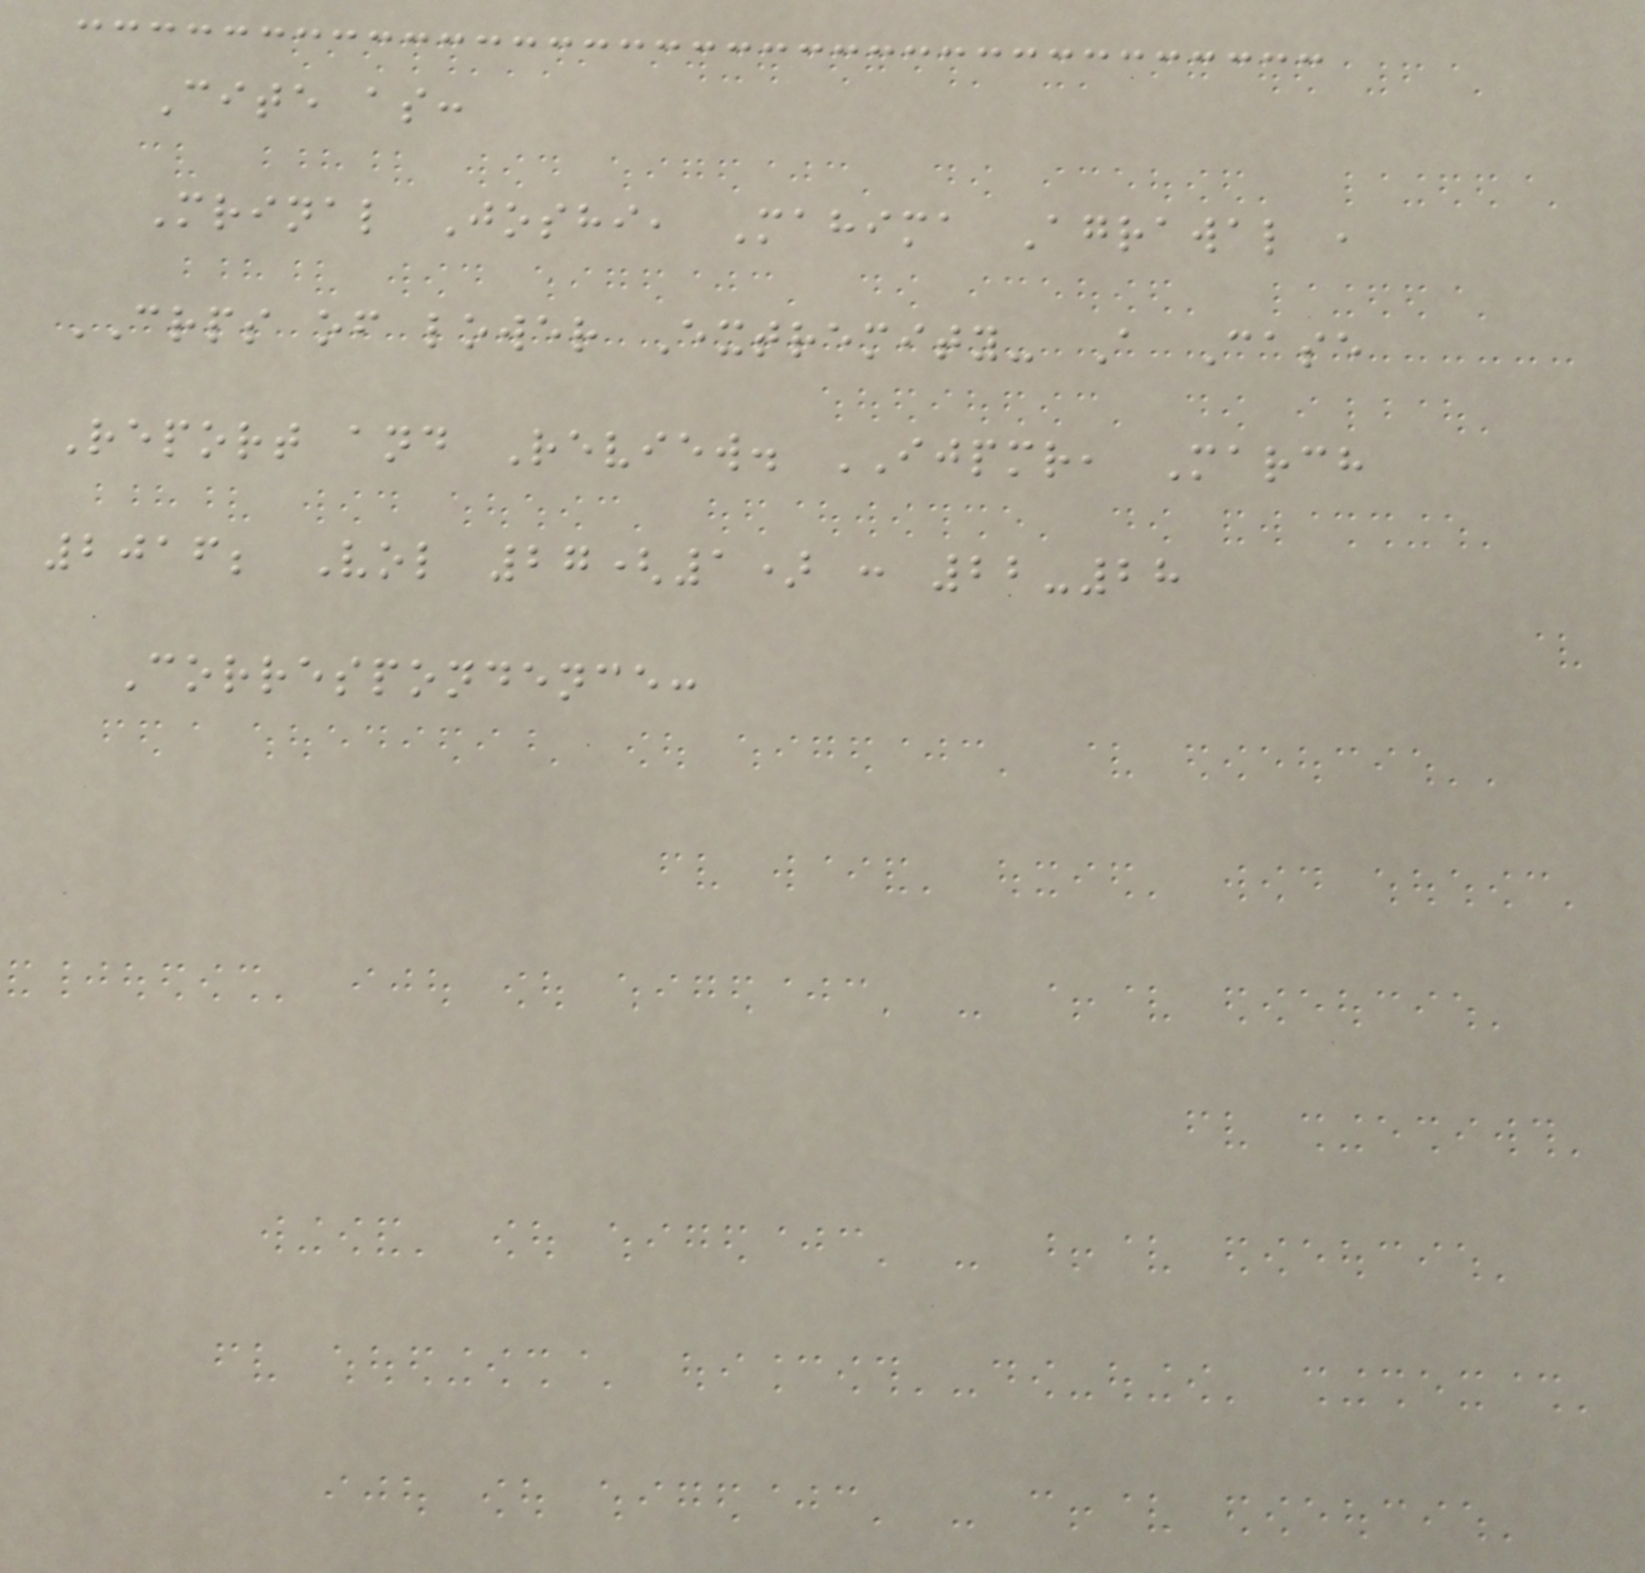Cite as:
Mrinal Joshi, Mahima Agrawal ,
CRPS of lower Extremity- A Case
Report and Review. IJPMR, March
2016; Vol 27(1) : 22-28
Correspondence:
